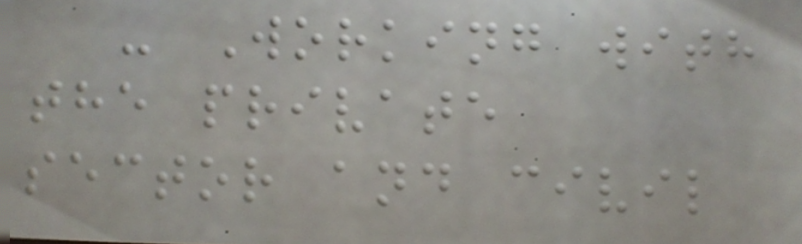- Working with
the private
sector and civil
